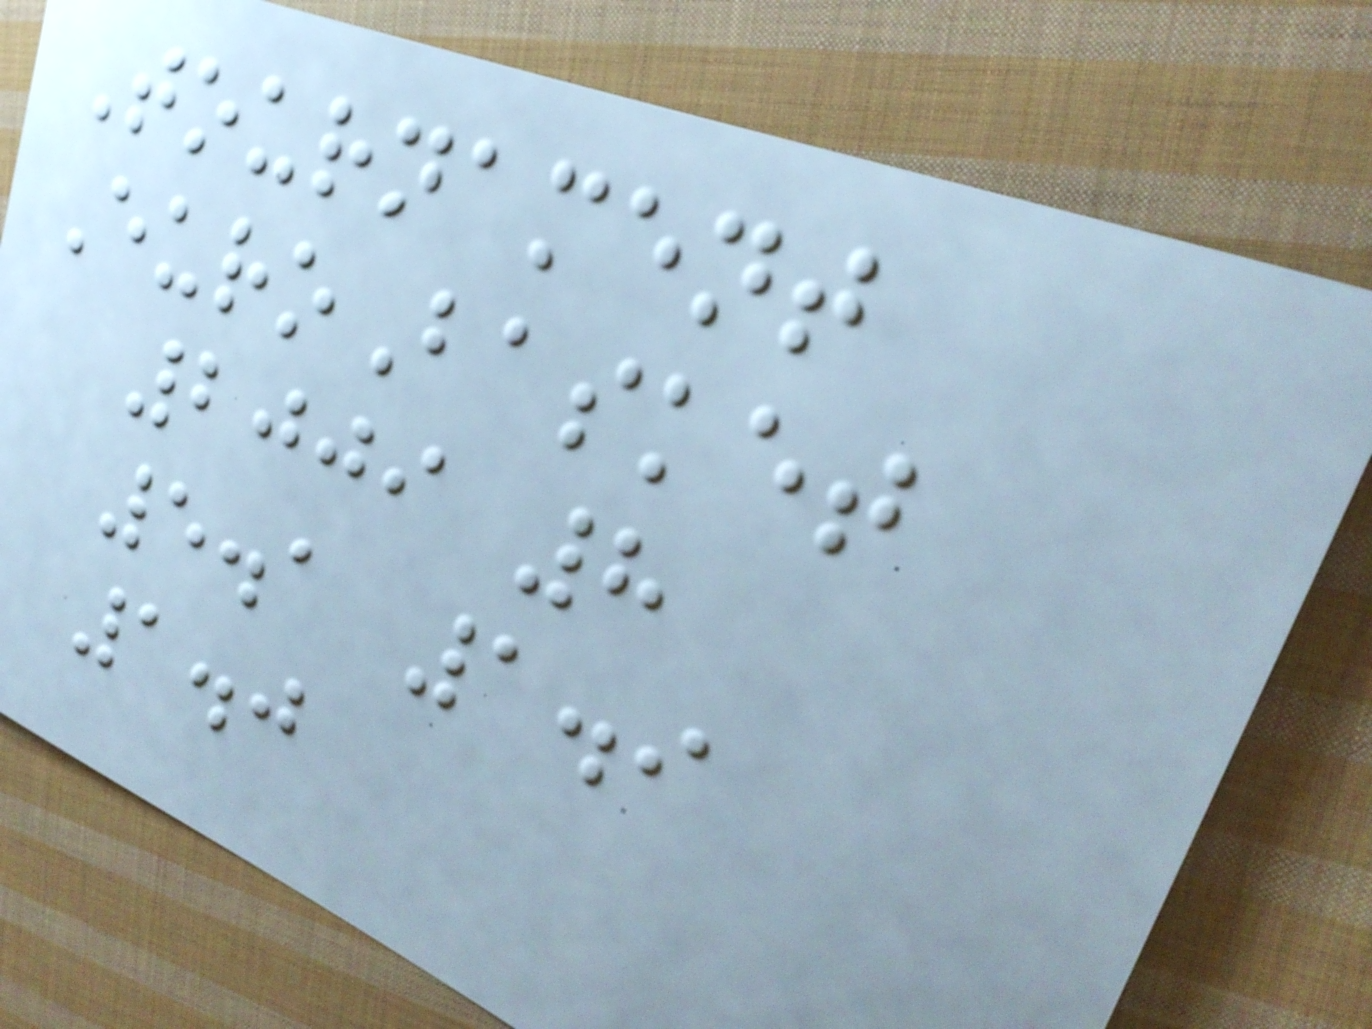Tournament
EuroBasket
2009 8
5.1 1.9
1.0
